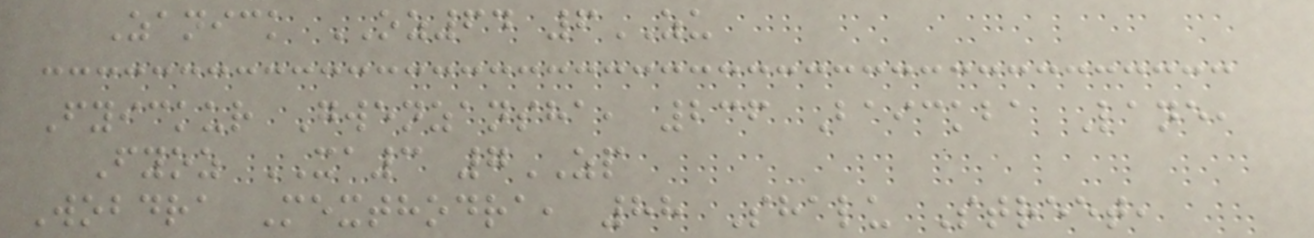Zanick OZ64 6ZU
Fyickur Gwenzansha, 236 Baickba Lane,
Fyoz XA3 7ZP
Wobdra Mexthodra, 88 Shalu Street,
